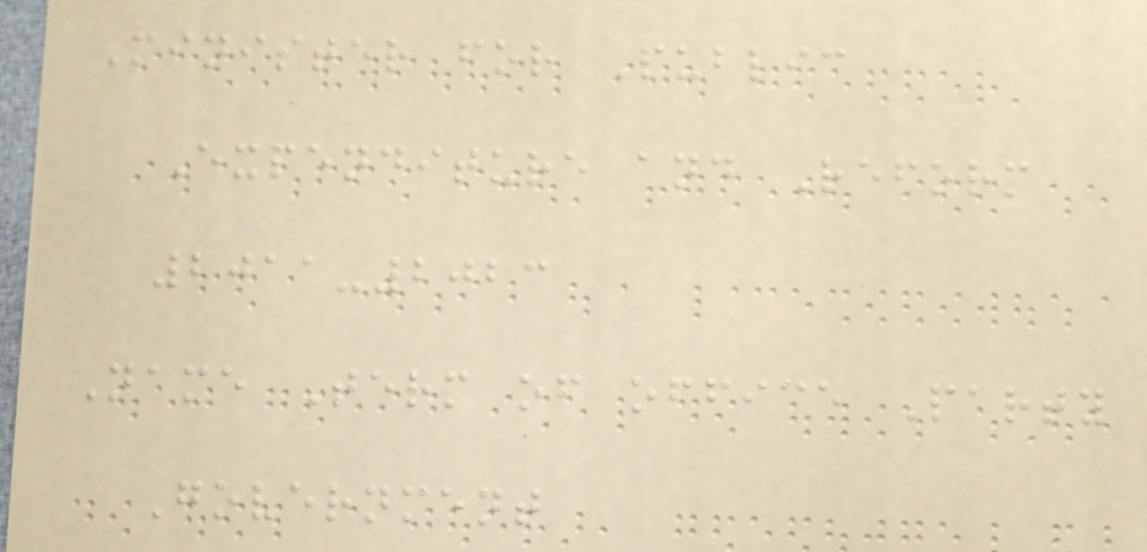Minister for Public
Expenditure and Reform
2011-2023
Name Term of office Party
Government
